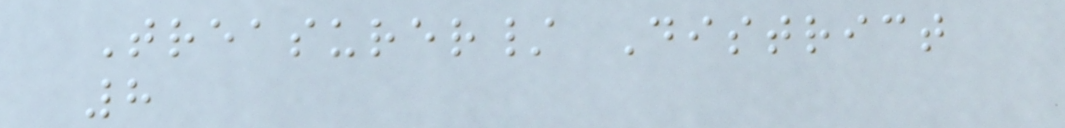Treasurer/ District
8
